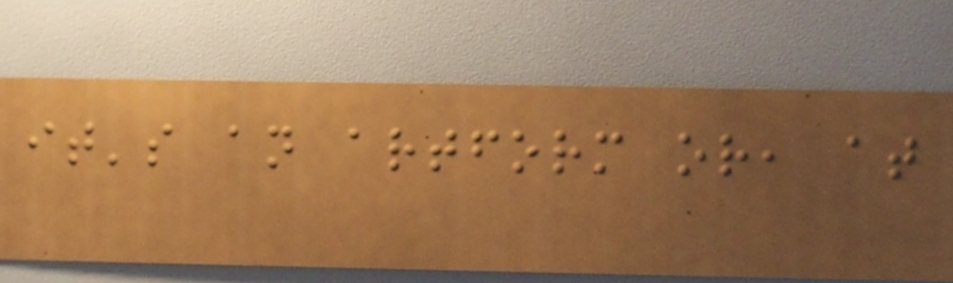it's an artform or, at
